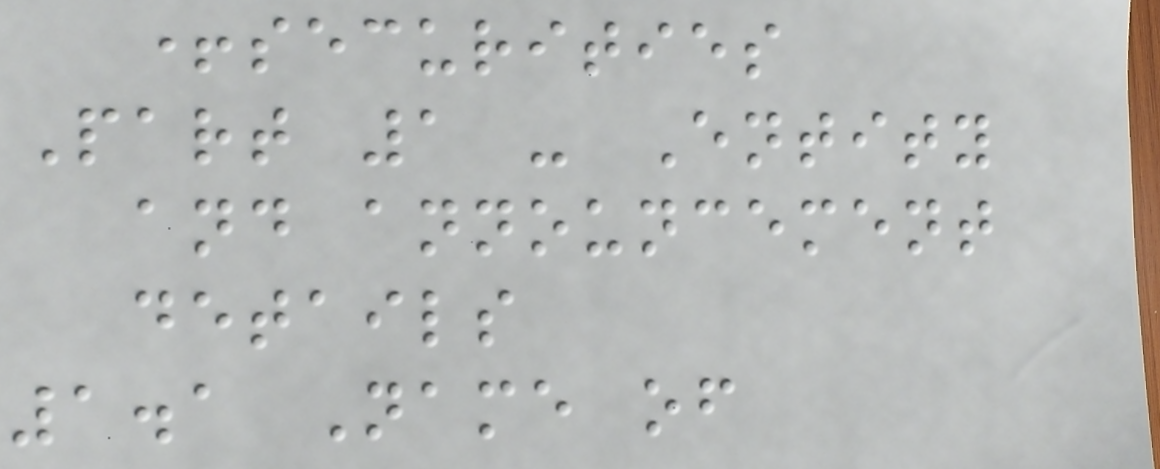+securities
Part 1 - Entity
and announcement
details
1.1 Name of
